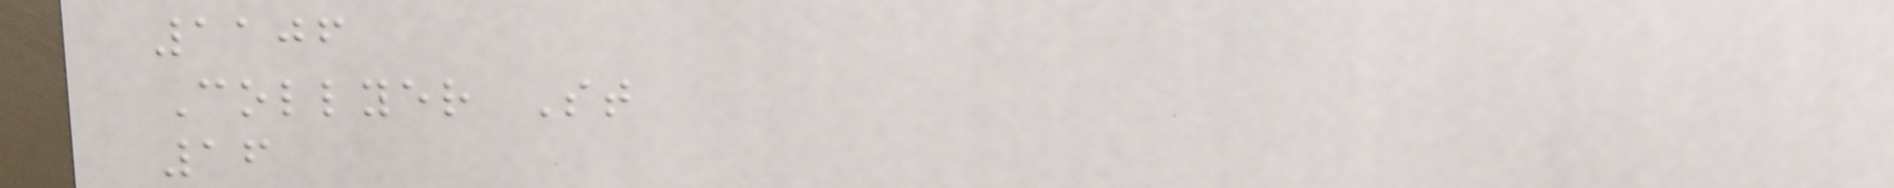1106
Collyer St
16
